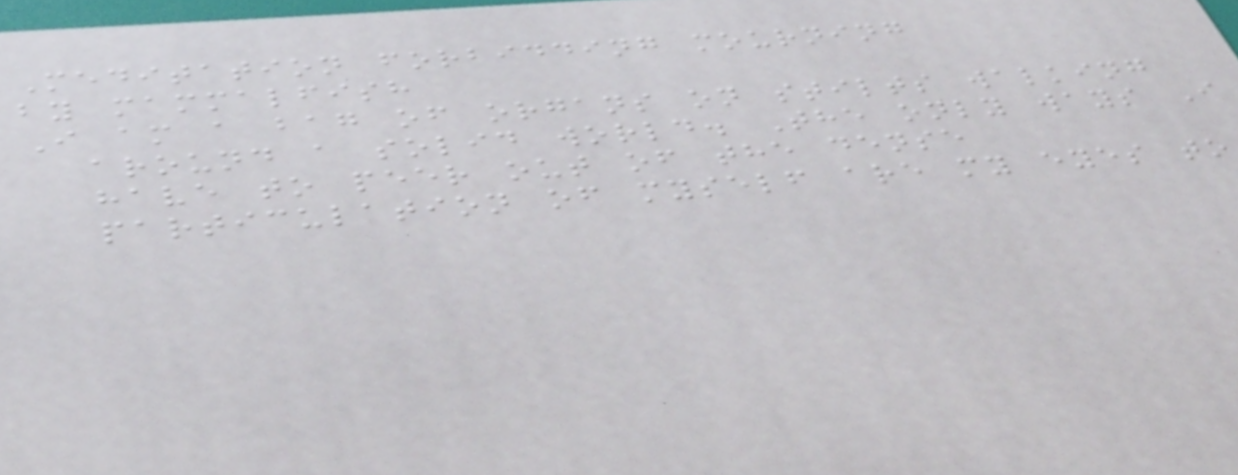Meditation forbidding mourning
by mammalfish
I am a bag of organs on stilts walking
around a solid world. The only ways I
have to peer out of the dense
particulation of myself are my eyes to
